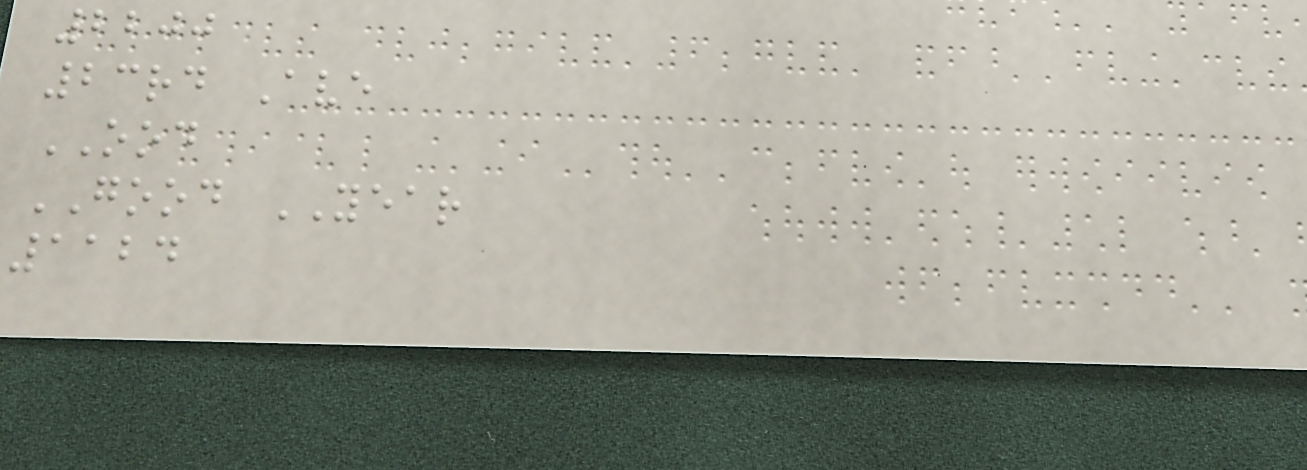2200
23rd Ave
OOD
GOOD YEAR
1124
